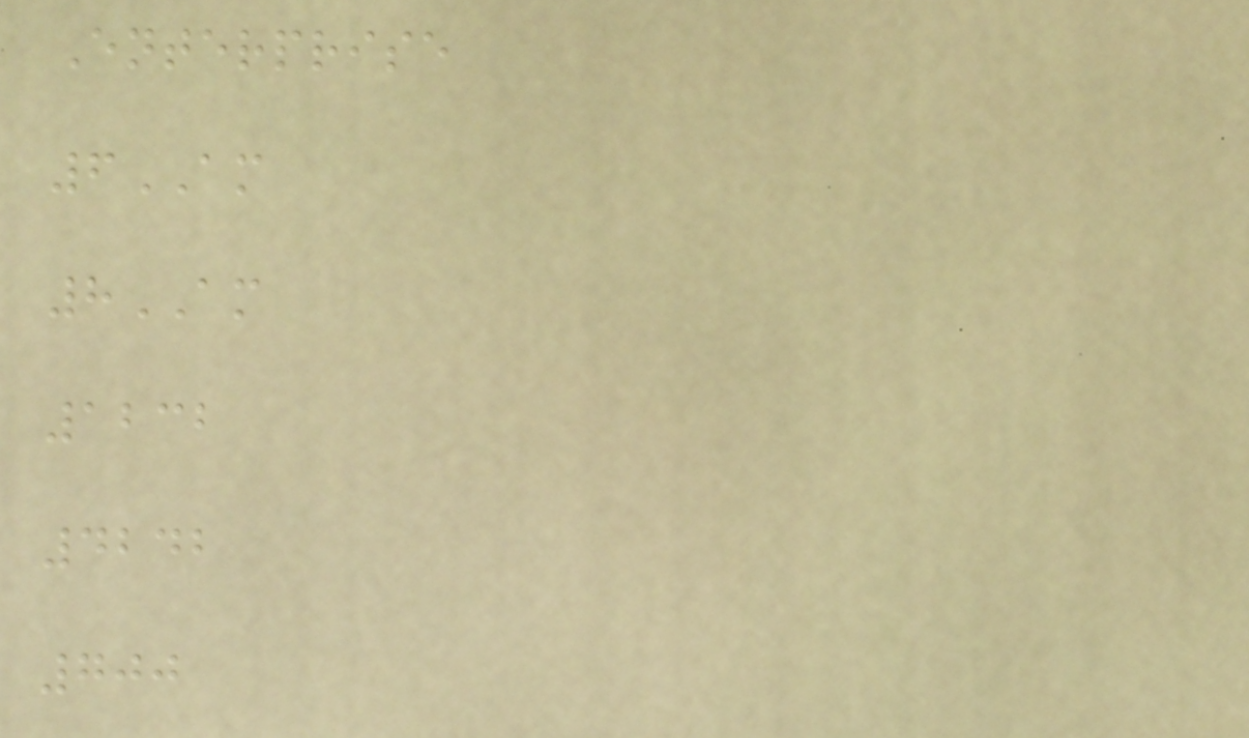Enterprise
6AM
8AM
1232
4242
700
